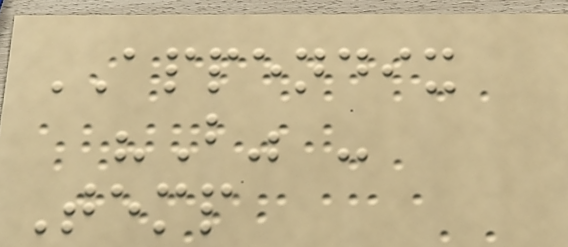APPENDIX
"B" -
Temp
